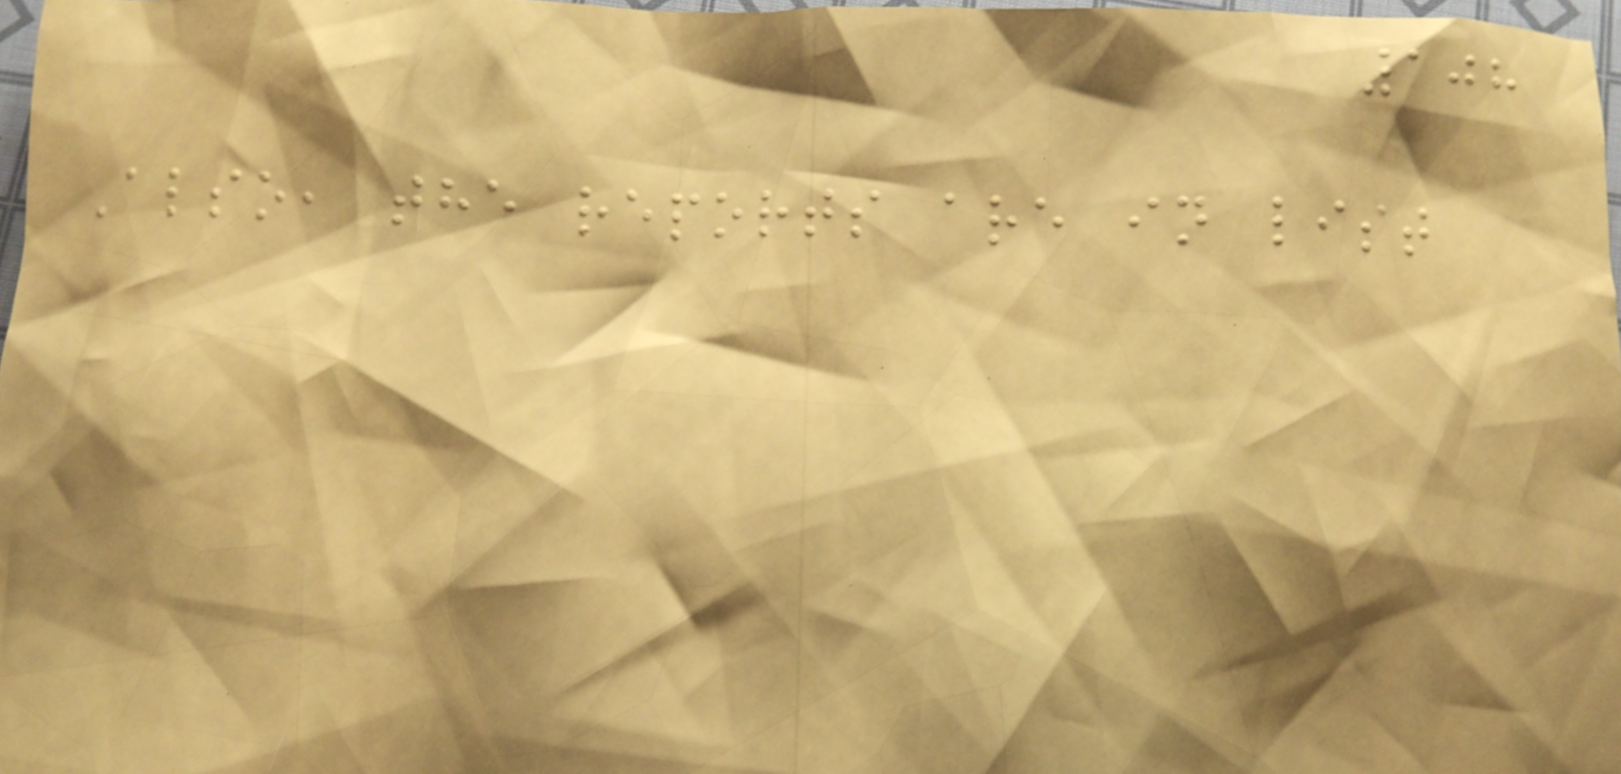108
Also, the reports are in list
